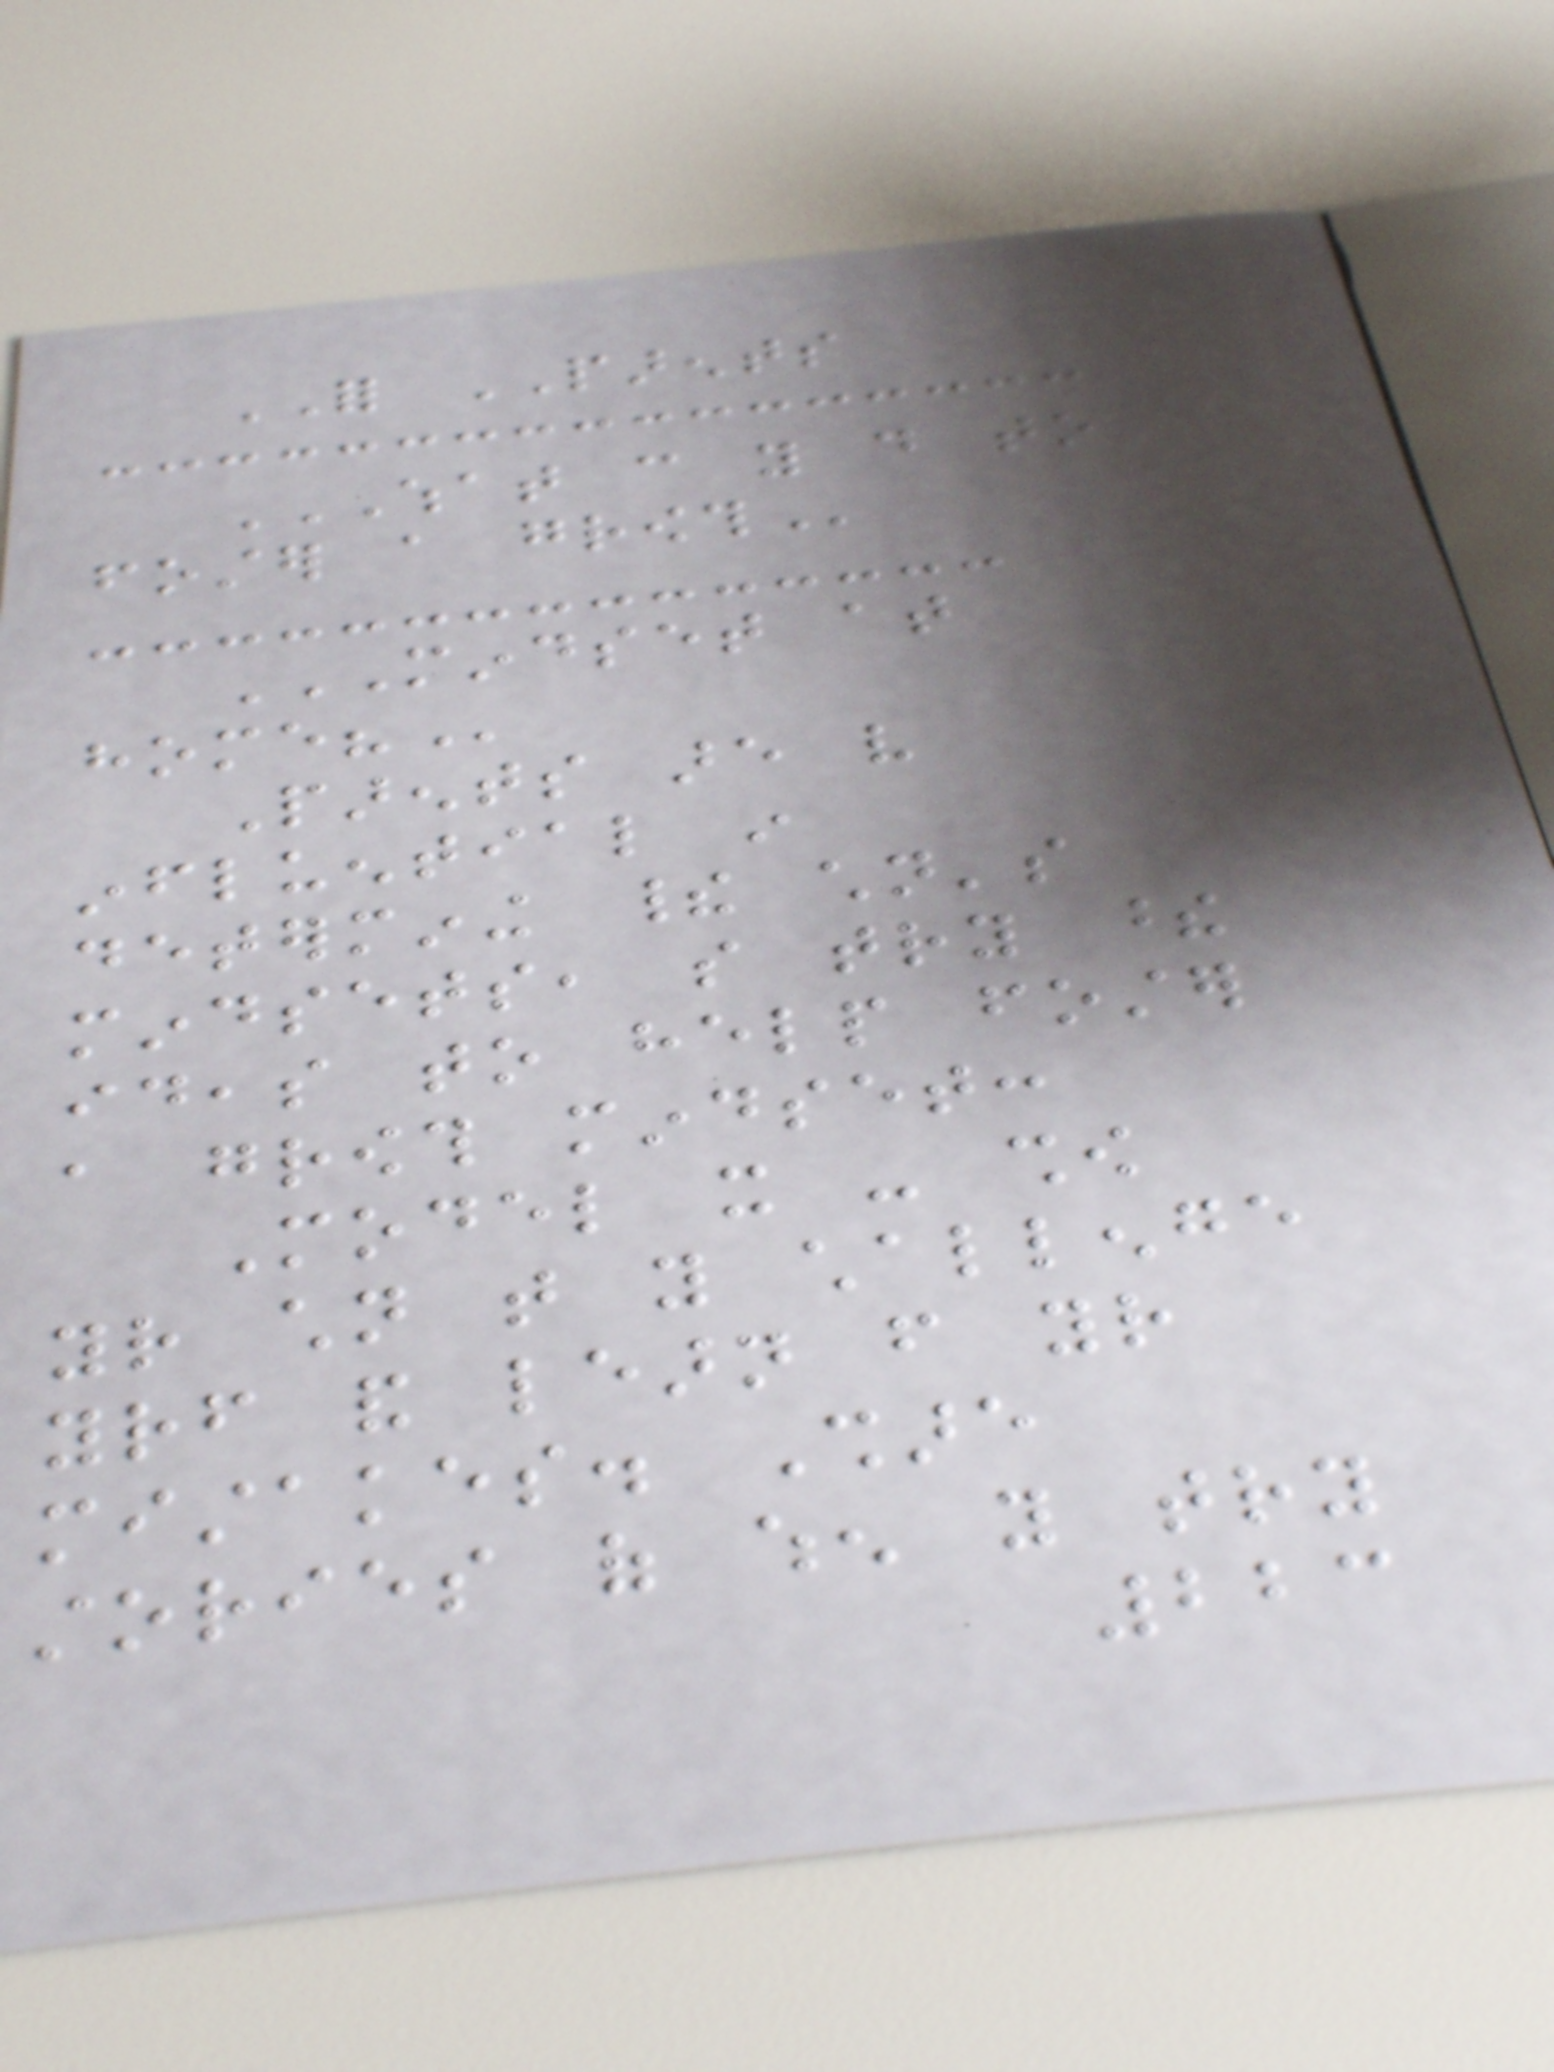FOR PARENTS
WHAT CAN YOU DO TO
FOSTER A GROWTH
MINDSET AT
HOME?
Parents are very
influential in
determining their children's
mindsets, so try these
ideas to help foster
a growth mindset:
Model it - show
your children that you challenge
yourself and learn from your
mistakes. Share
stories of when you try
223
